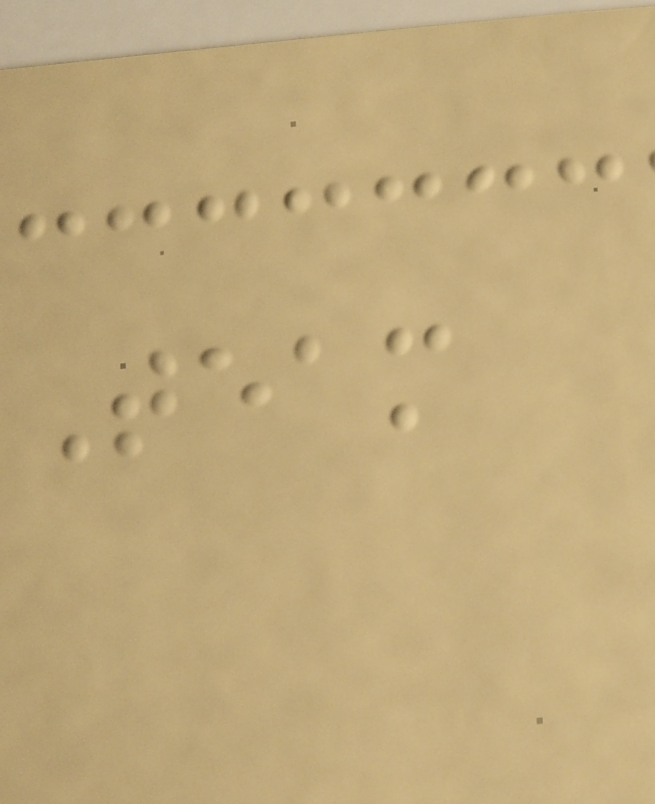Team
